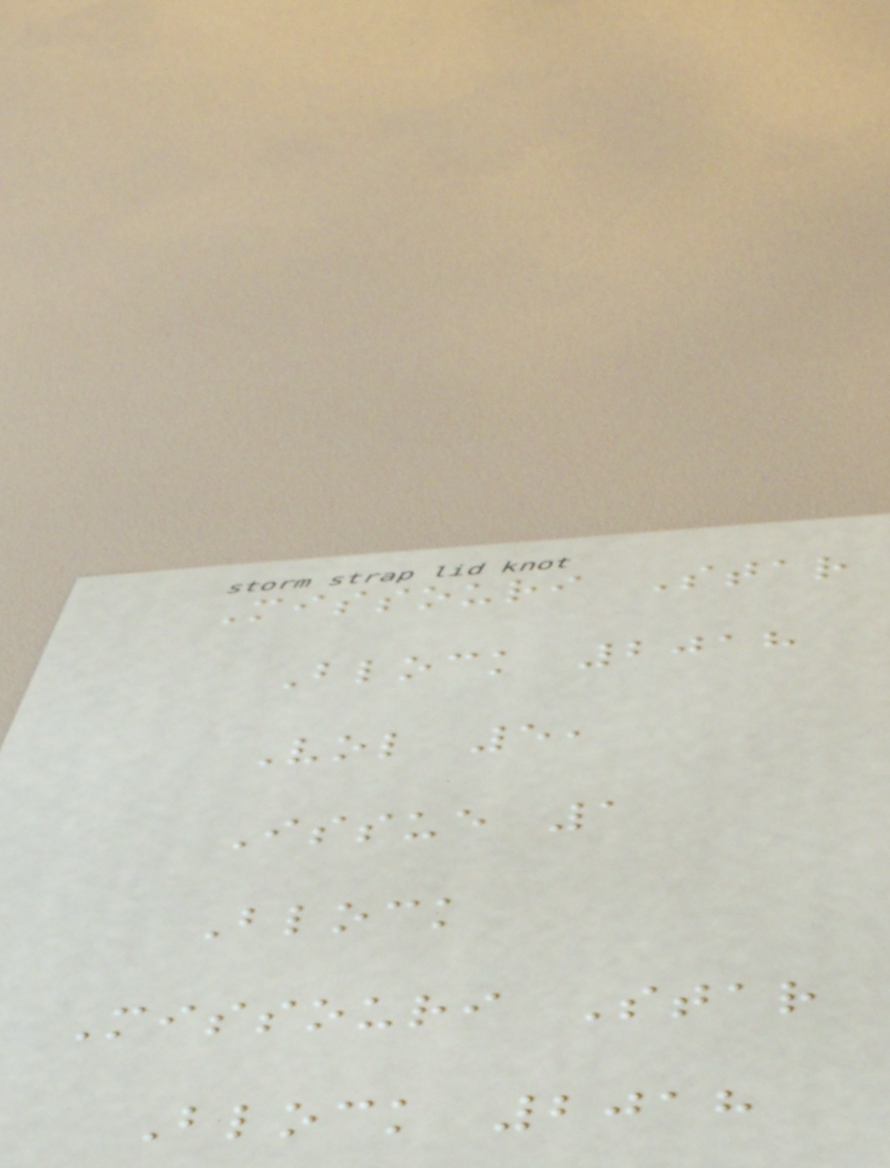Missouri Star
Block 2018
Vol 5,
Issue 1
Block
Missouri Star
Block 2018
